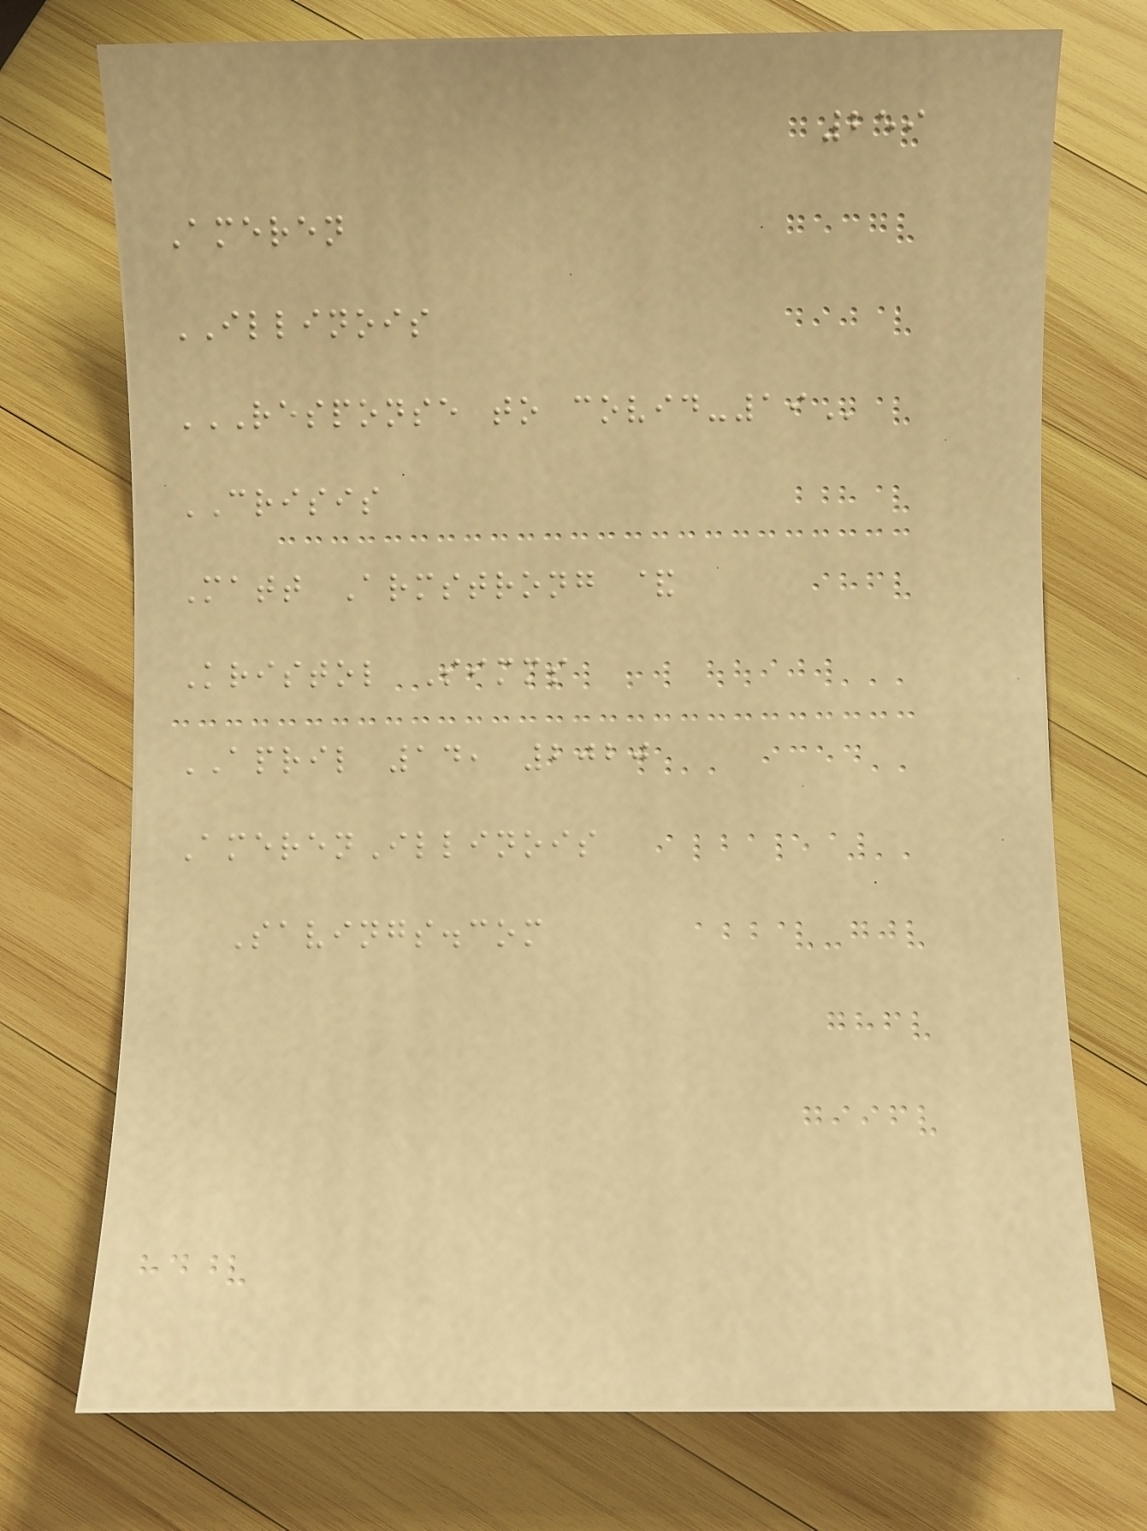259
Ameren
ILLINOIS
RESPONSE TO COVID-19
CRISIS
Matt Armstrong &
Kristol Simms
APRIL 14, 2020
AmerenIllinois
Savings.com
